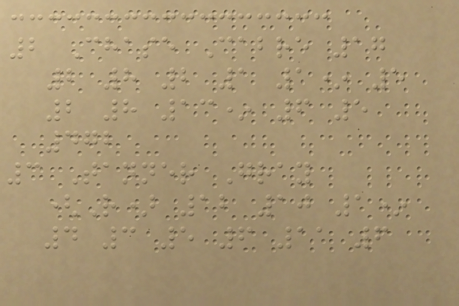2 Chase Cabre 17
2 8 2 1 1* 5
2 8 13* 6 5
472
3 Tanner Gray
(R) 12 10 1*
4 3 5 6 11 6
